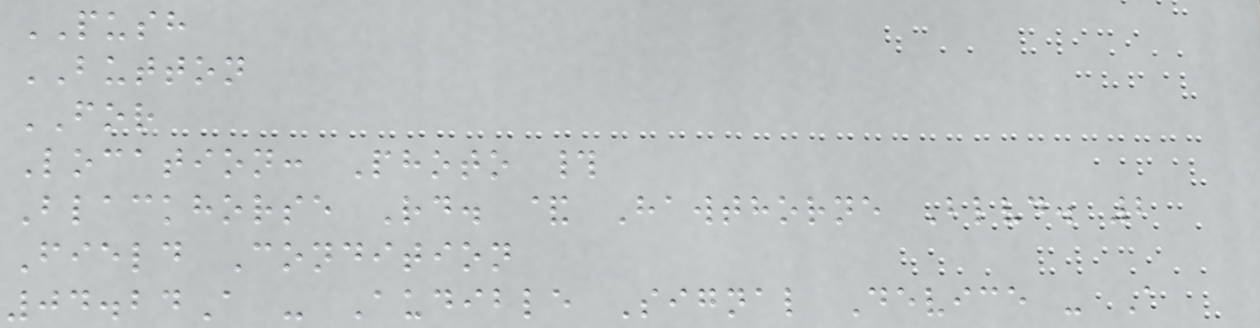PUSH
BUTTON
FOR
Location: Photo #
Blackhorse Rd. & Hawthorne Blvd. 2
Field Condition
04.24A - Audible Signal Device - A
